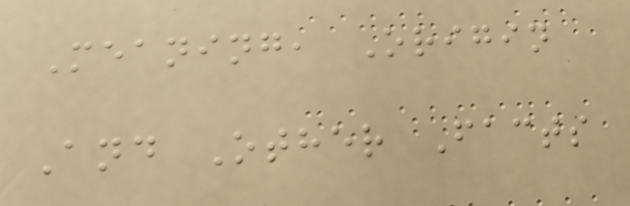Meaning, Origin
And Other Facts
